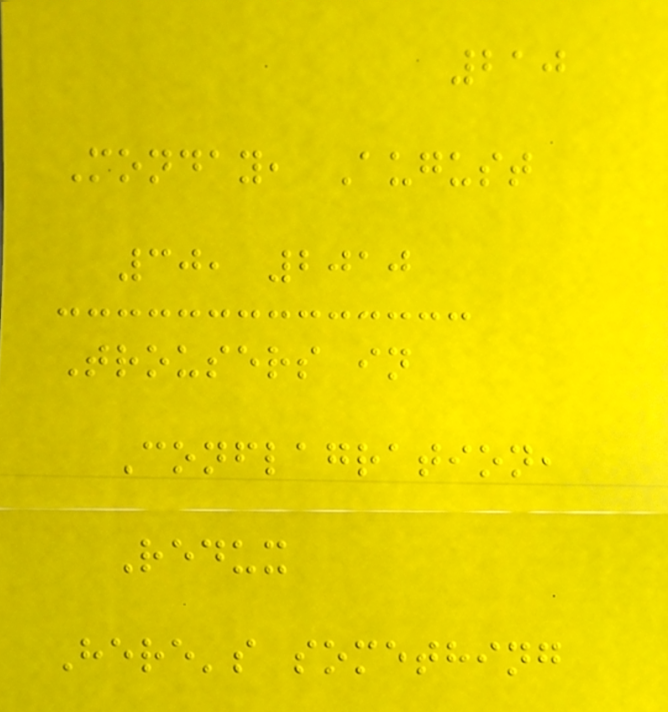210
Monday, August
30, 2010
Trousers in
Conflagration,
Redux
Here's something
